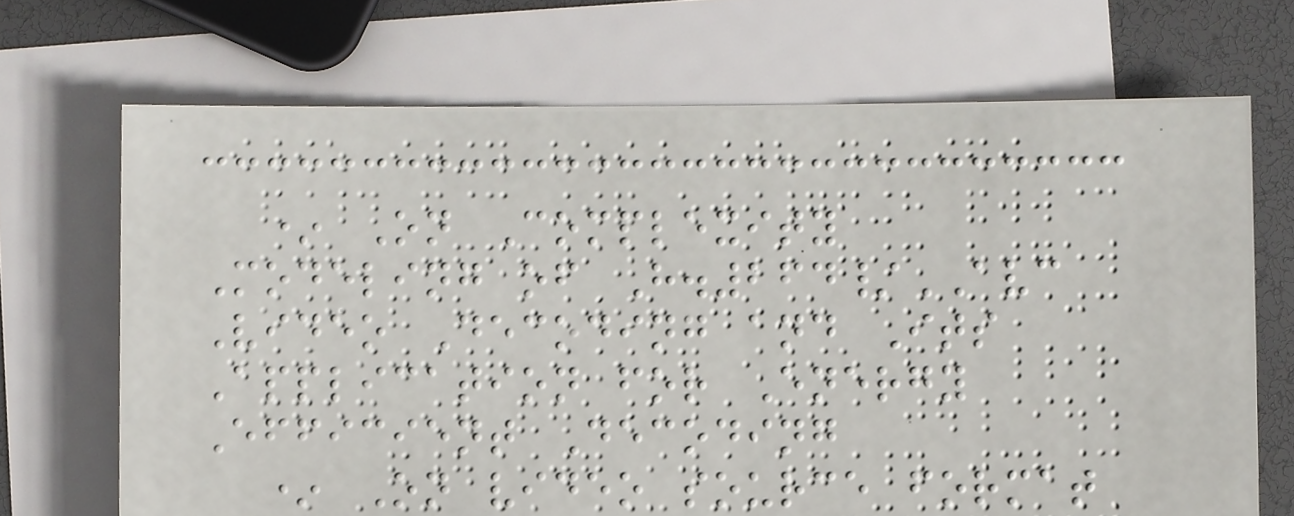* On Complexity
Modeling of H.264/AVC
Video Decoding and Its
Application for Energy
Efficient Decoding
* On video source format
